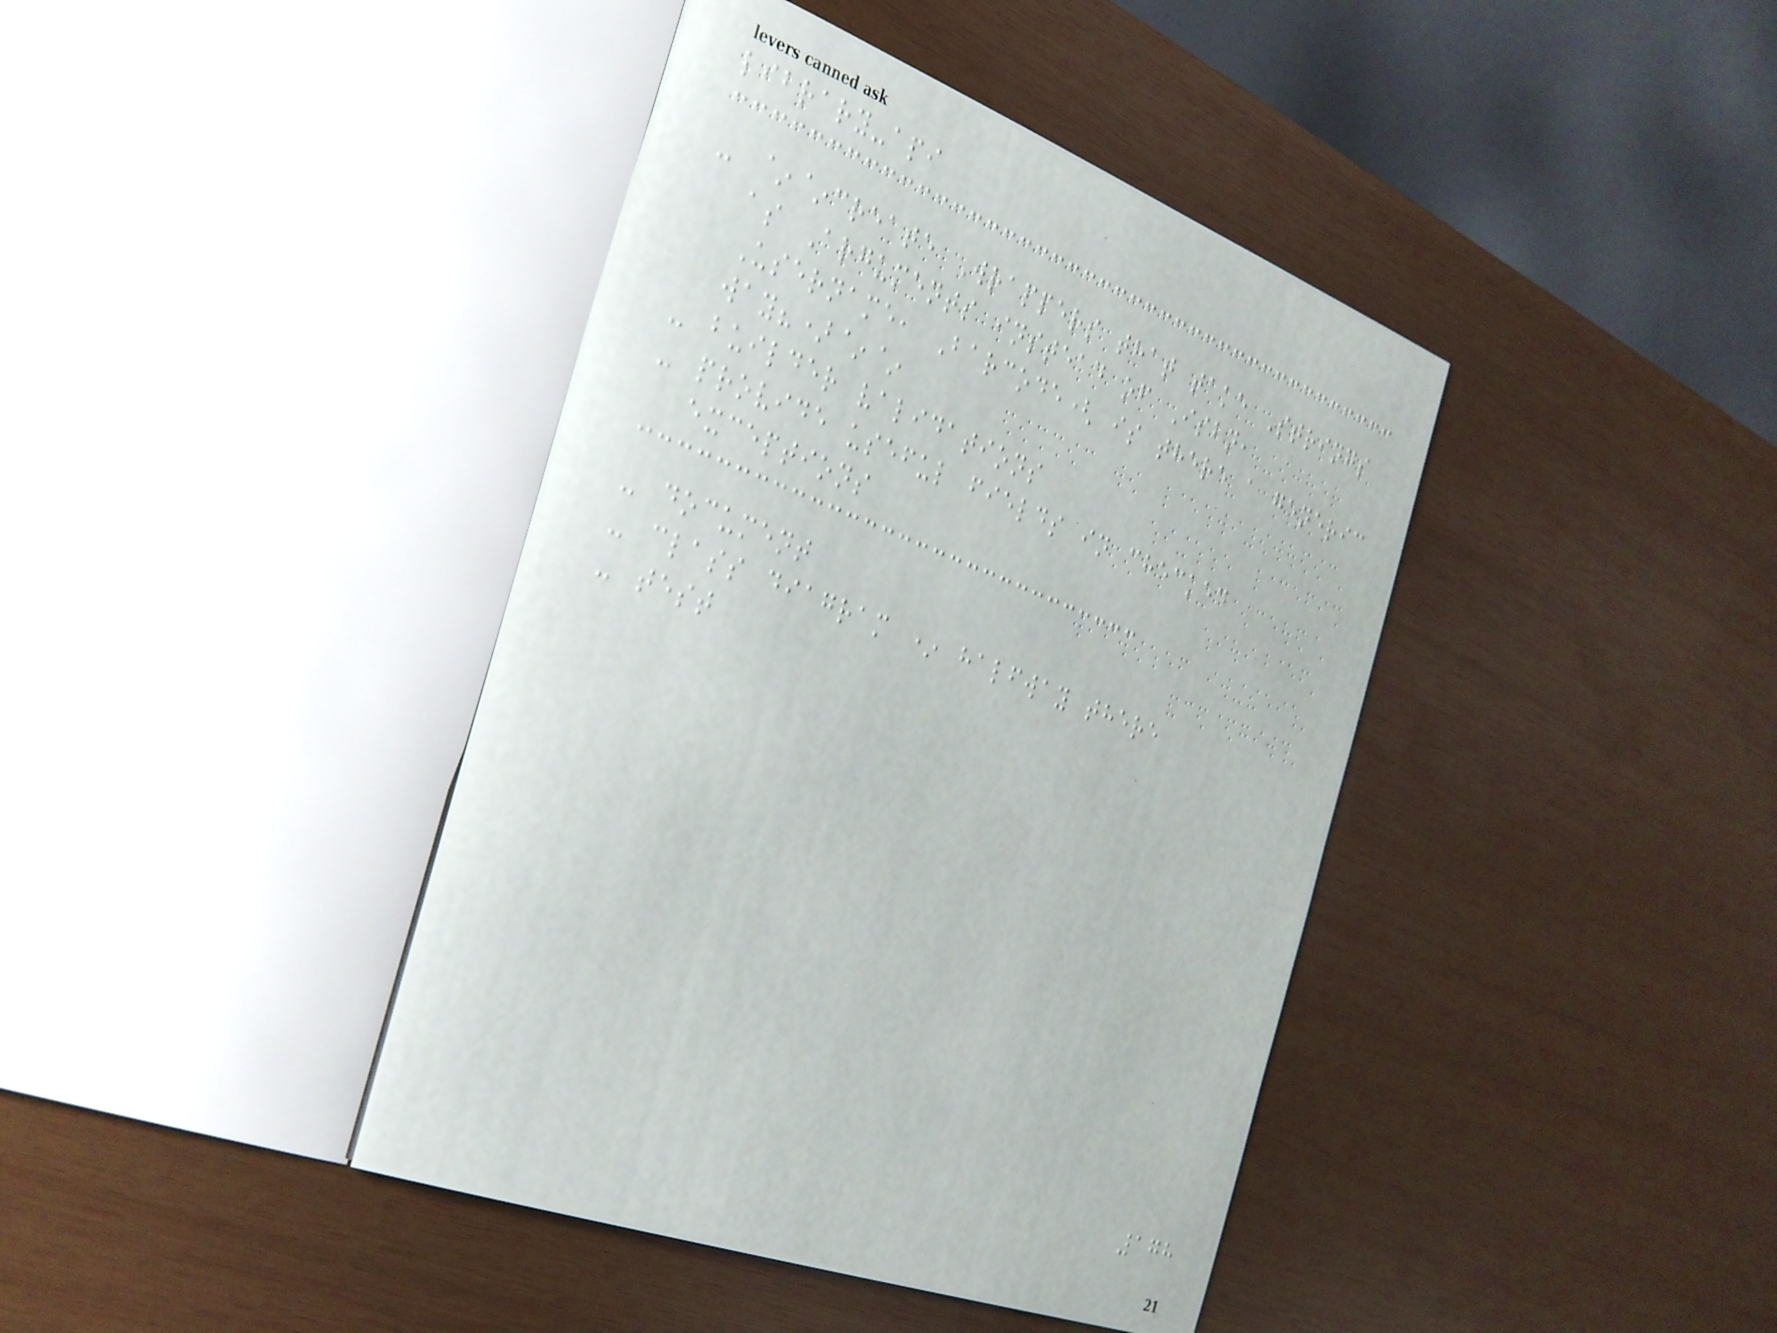library-api
- ~~create Wrappers that take Strings
as Arguments instead of Isbn,
Username, Barcode( is there a generic
way?)~~
- builder validations
- provide useful fields in checked
exceptions
- document
- class diagram * halfway there
- test
178
